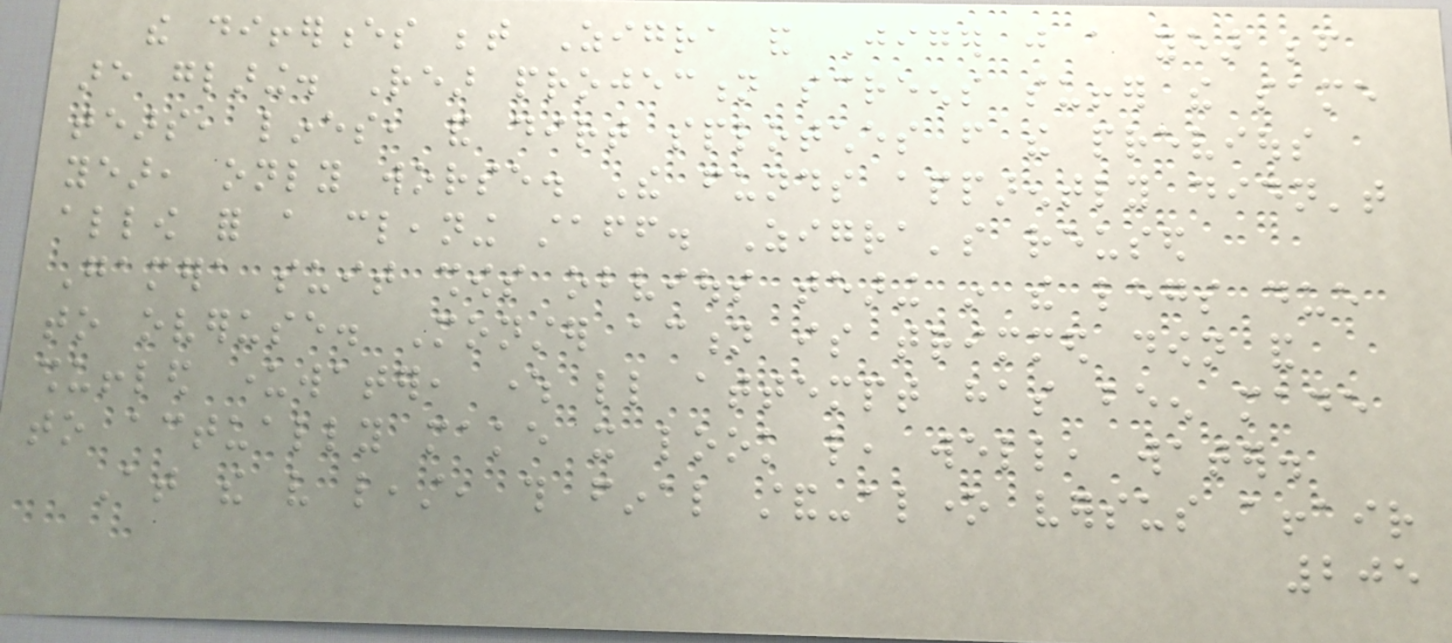the differences between Zigra and Jiger just a year before
are glaring. Rear projection screens suffer the same
tears, lines, and dirt splotches from the previous
year, only worse. The funds apparently didn't
allow for a cleaning staff. Zigra's reused
Gamera suit shows obvious tearing in the legs due
to overuse. Monster action is trimmed down and
shuffled underwater, where little attempt has been made
to actually make it look like, well, water.
At the very least, this final stand-alone versus affair
205
